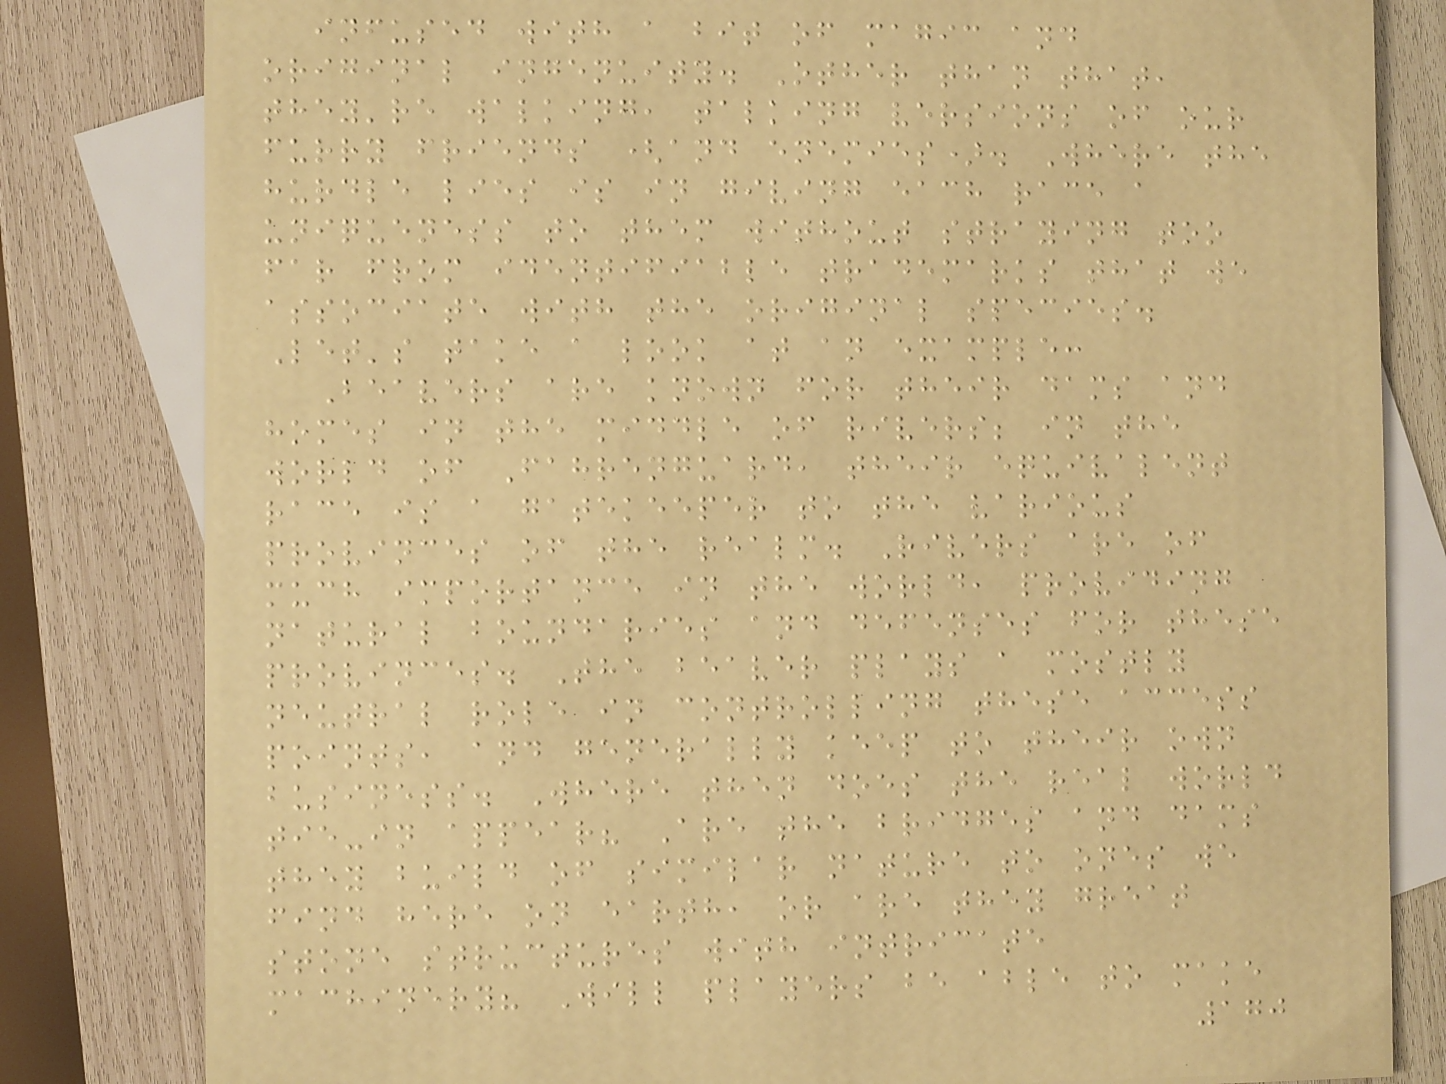infused with a bit of magic and
original ingenuity. Other than that,
they're walking, talking versions of our
furry friends (and enemies). Where the
hurdle lies is in giving each race a
uniqueness to them without straying too
far from identifiable trademarks that we
associate with the original species.
Let's take a look at an example:
Beavers are known for their dams and
homes in the middle of rivers; in the
world of Fahrenguard, their equivalent
race is a gatekeeper to the various
provinces of the realm. Rivers are of
much importance in the world, providing
natural boundaries and defenses for these
provinces. The beaver plays a mostly
neutral role in controlling these access
points, and generally keep to their own
business. Where then does the real world
tie-in appear? Are the bridges and dams
they build of similar nature to ones we
find here on earth, or are they great
stone structures with intricate
machinery? Will players be able to make
170
